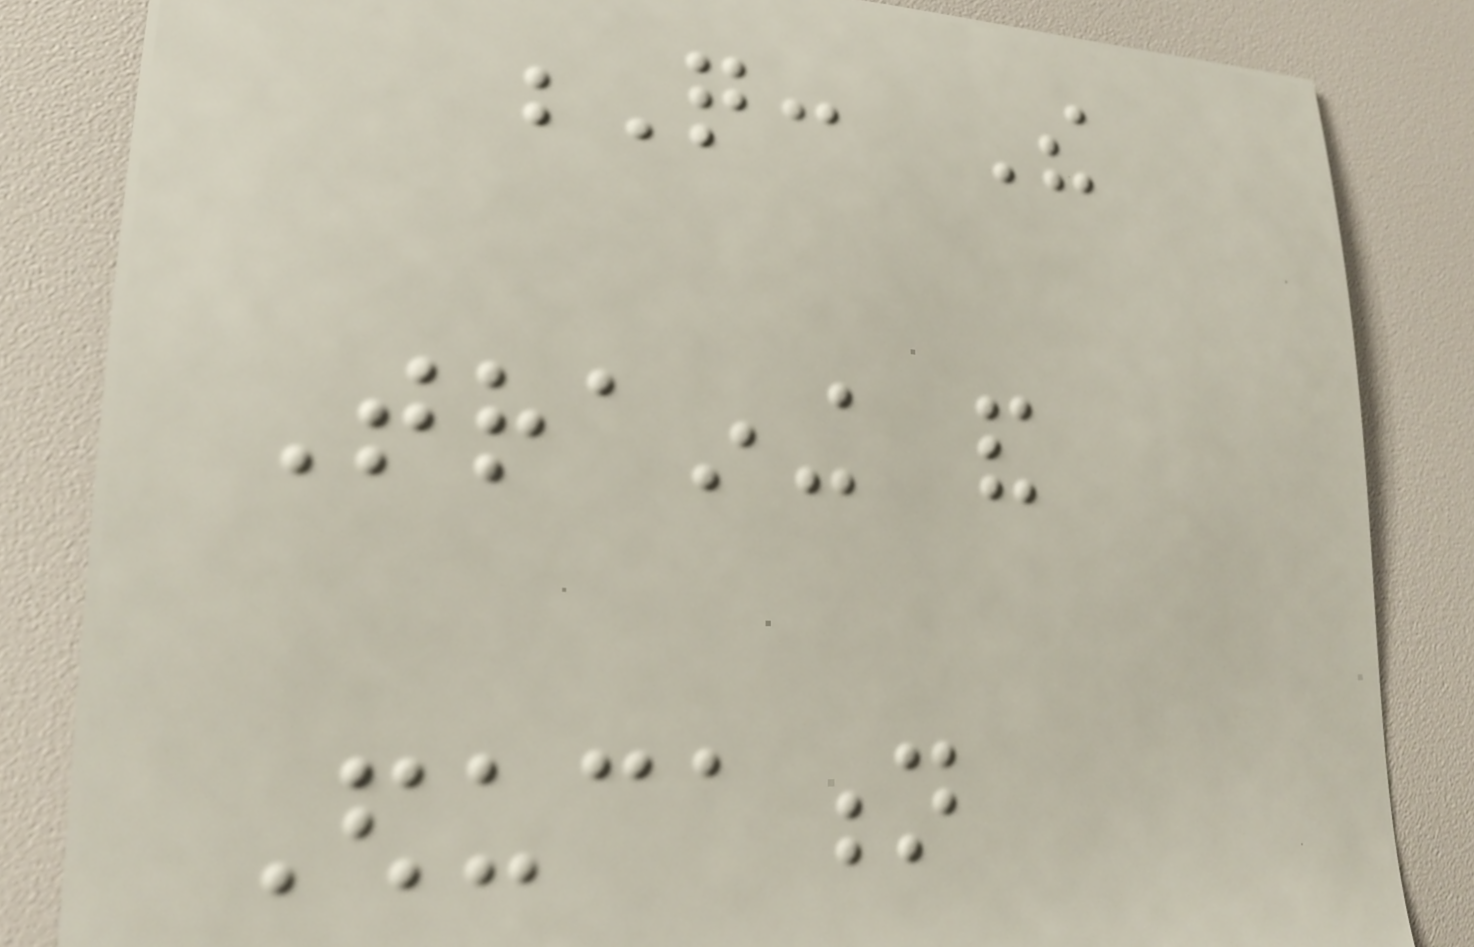Q: The
Training and
Education
